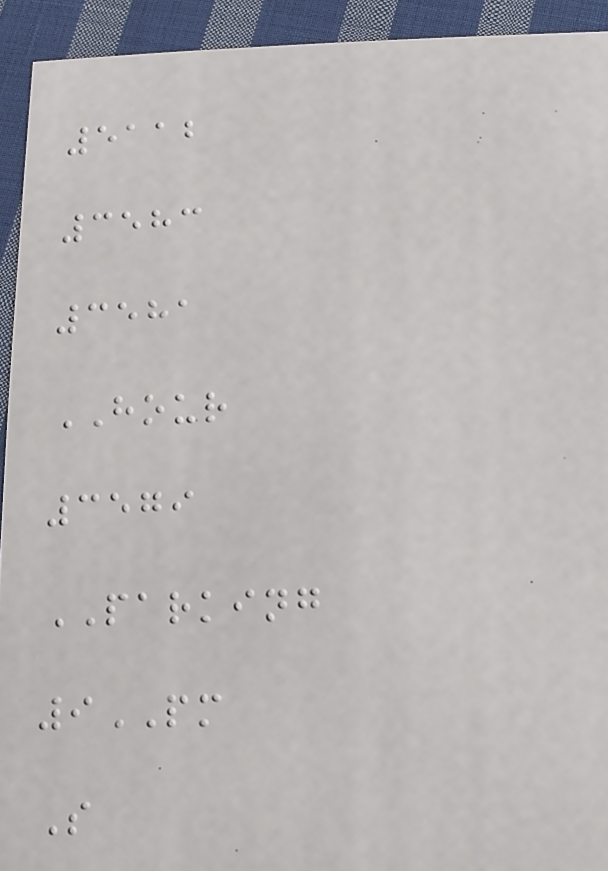5112
3583
3581
HOUR
3579
PARKING
9PM
S
